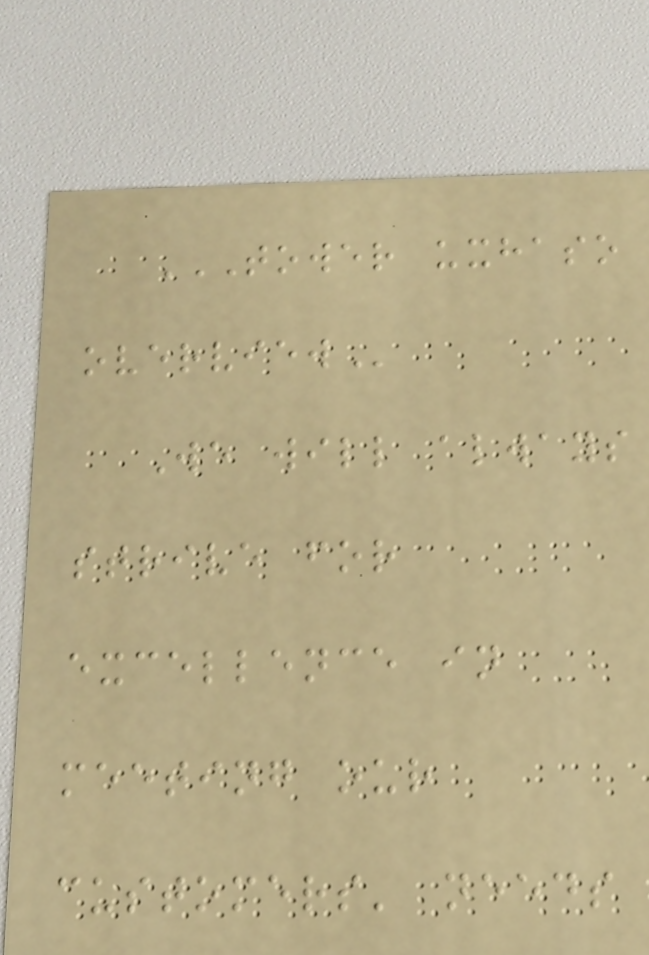TOWER UXHASO
OVERVIEW
We will always
strive for
excellence in
meeting our
customers' needs
